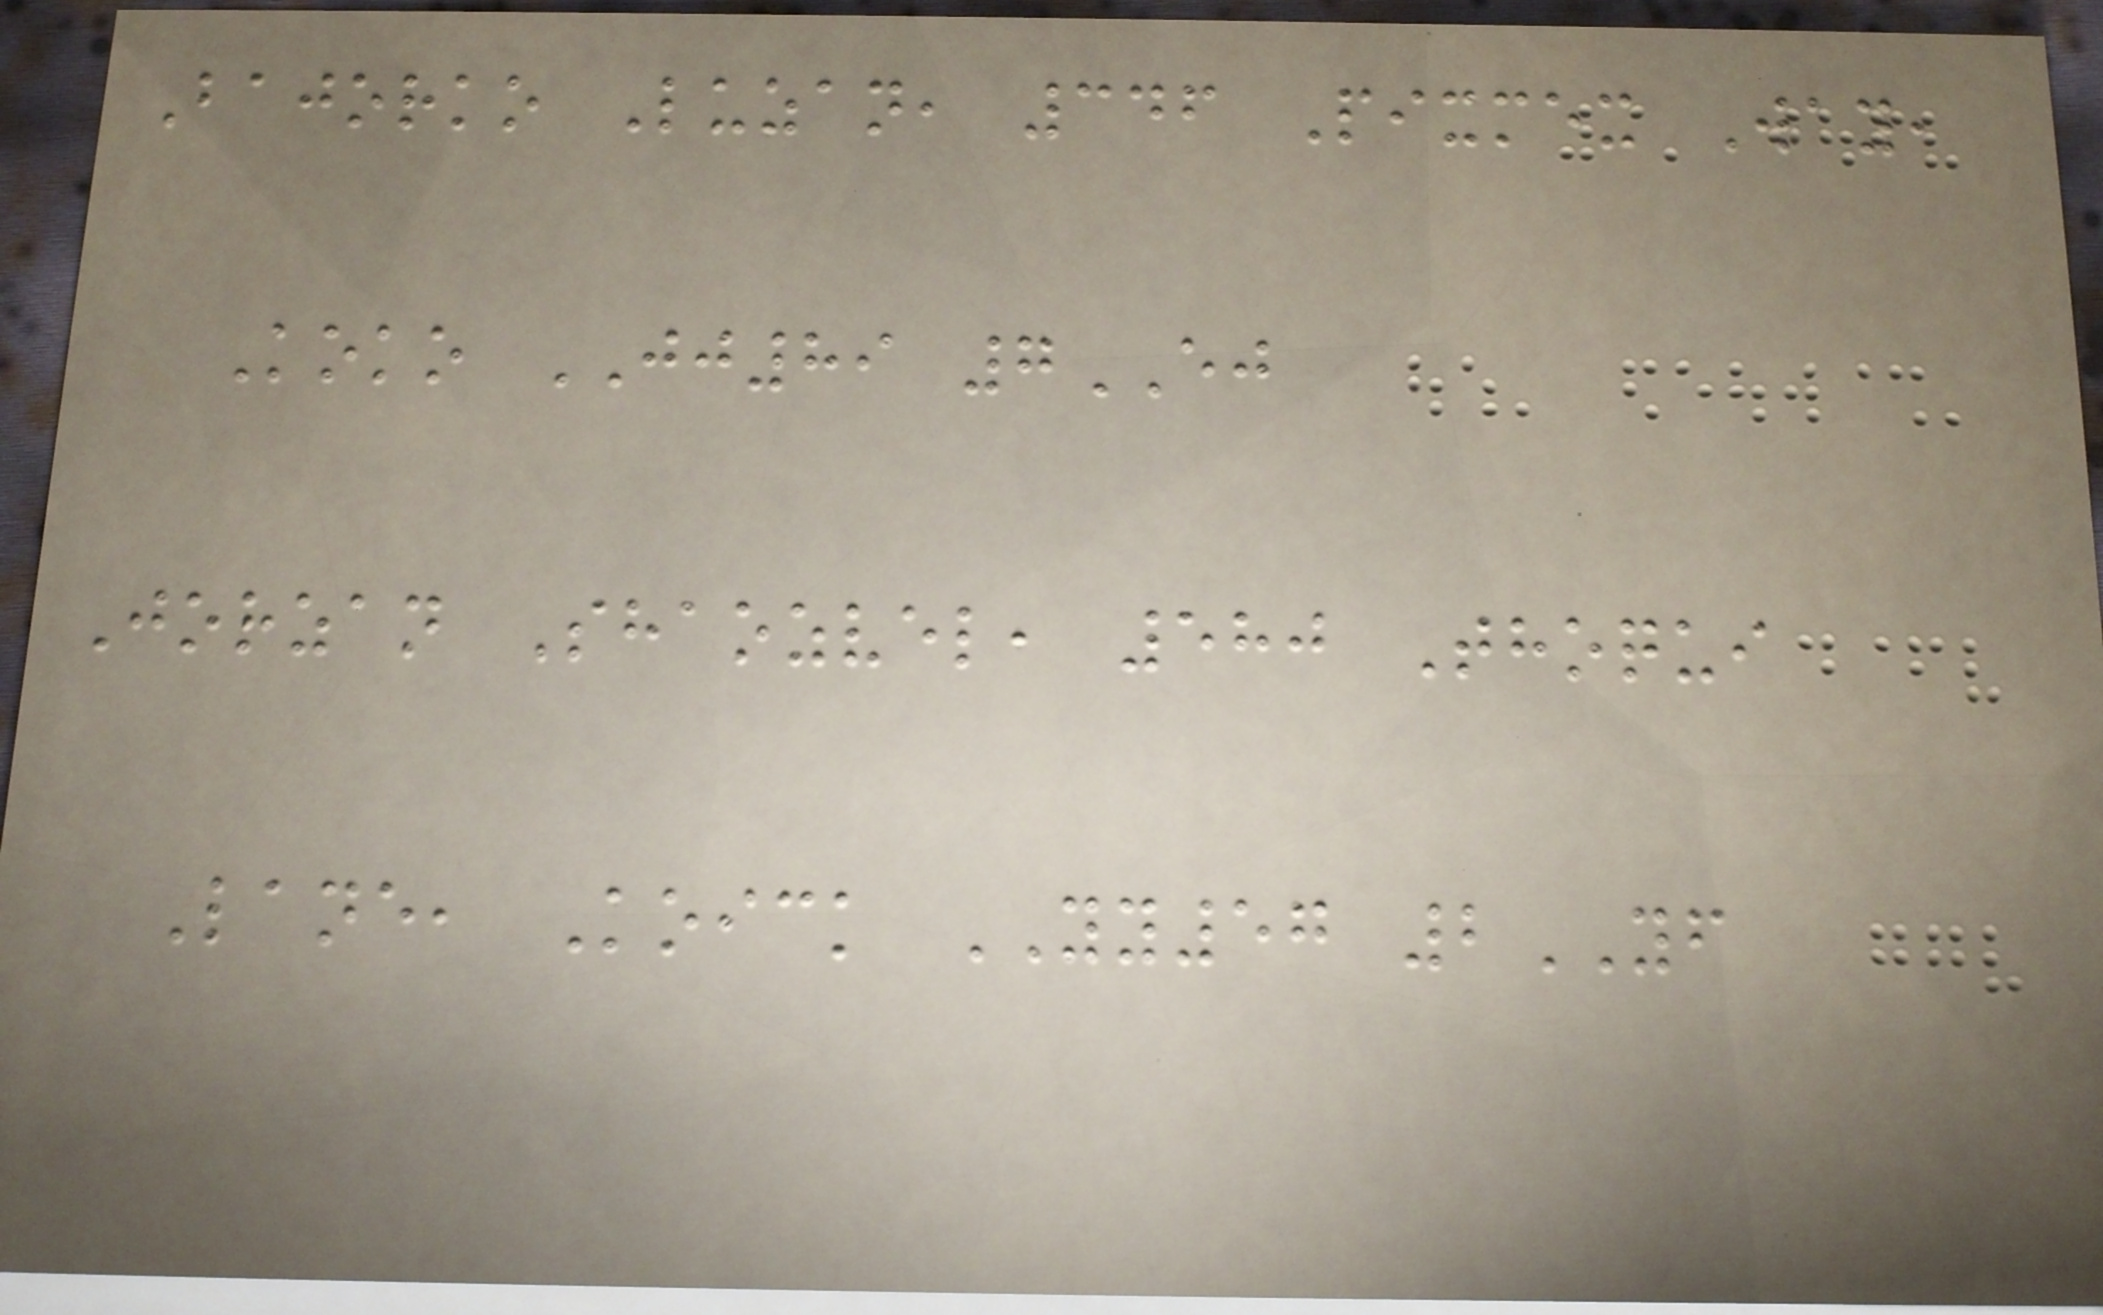Bajorko Luzan, 346 Pixmex Way,
Koko JJ89 7EJ
Jorzan Shaozvel, 580 Thoqui
Lane, Koick YY57 2YF
